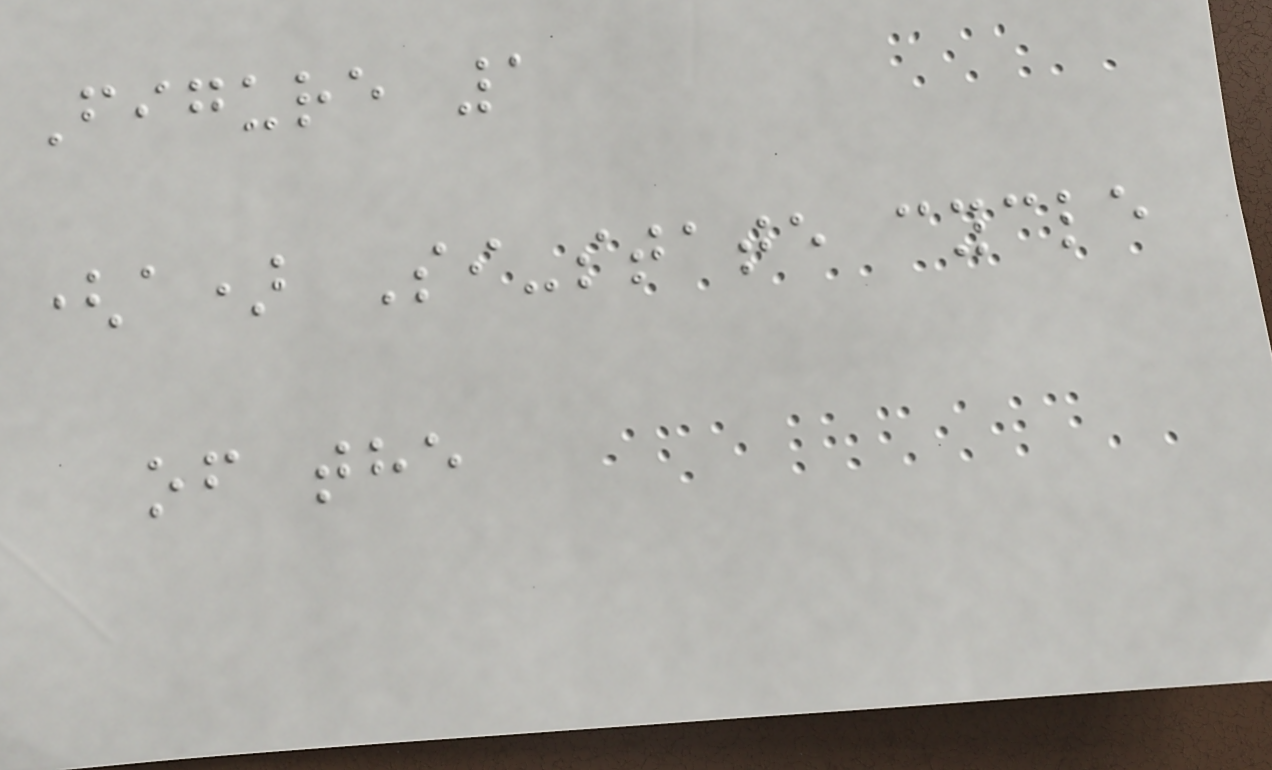Figure 1
(a) Si-state cycle
of the
